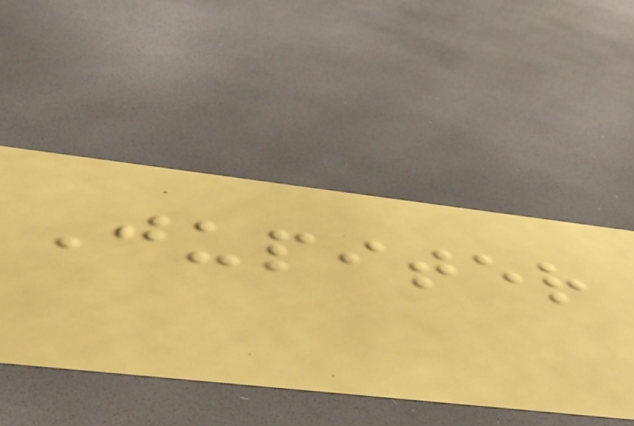Jupiter
